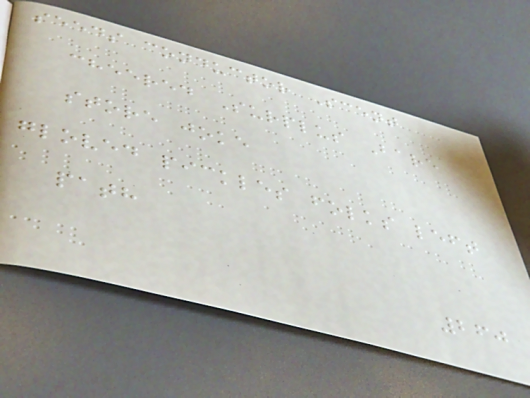seeds conductor Scent
cheered Surplus Bare
store joke
gloved pickles folks left
path
260
